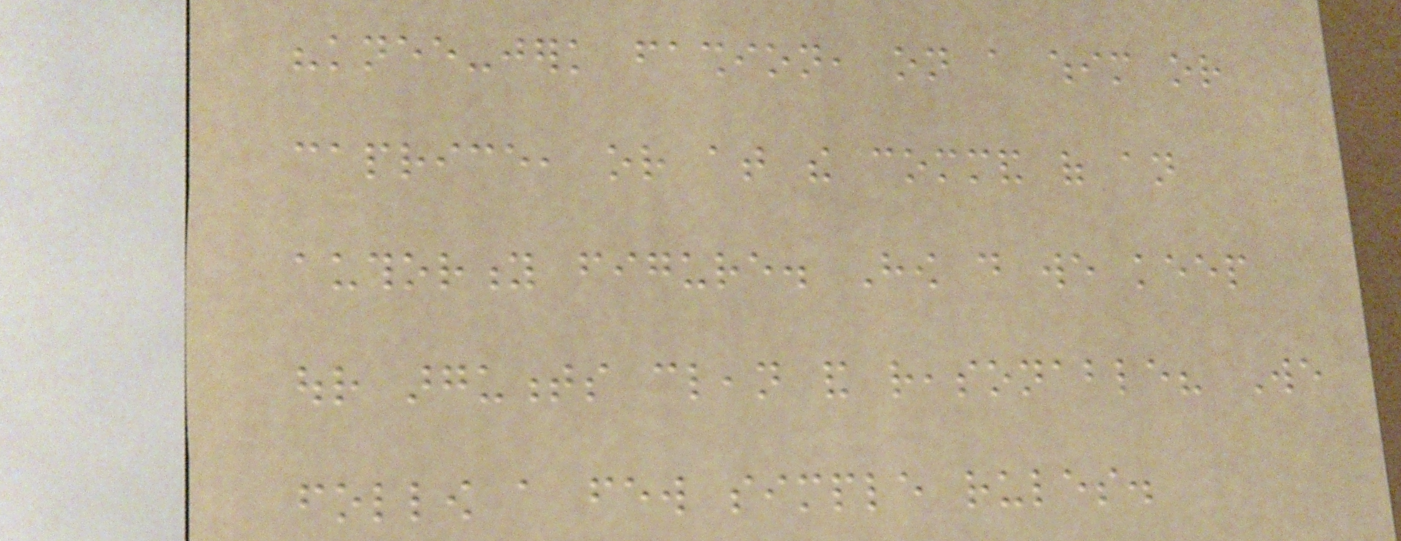"knee-jerk fashion, on a whim or
caprice, or at the command of an
authority figure. How do we keep
our arguments clean and reasonable? We
follow a few simple rules.
